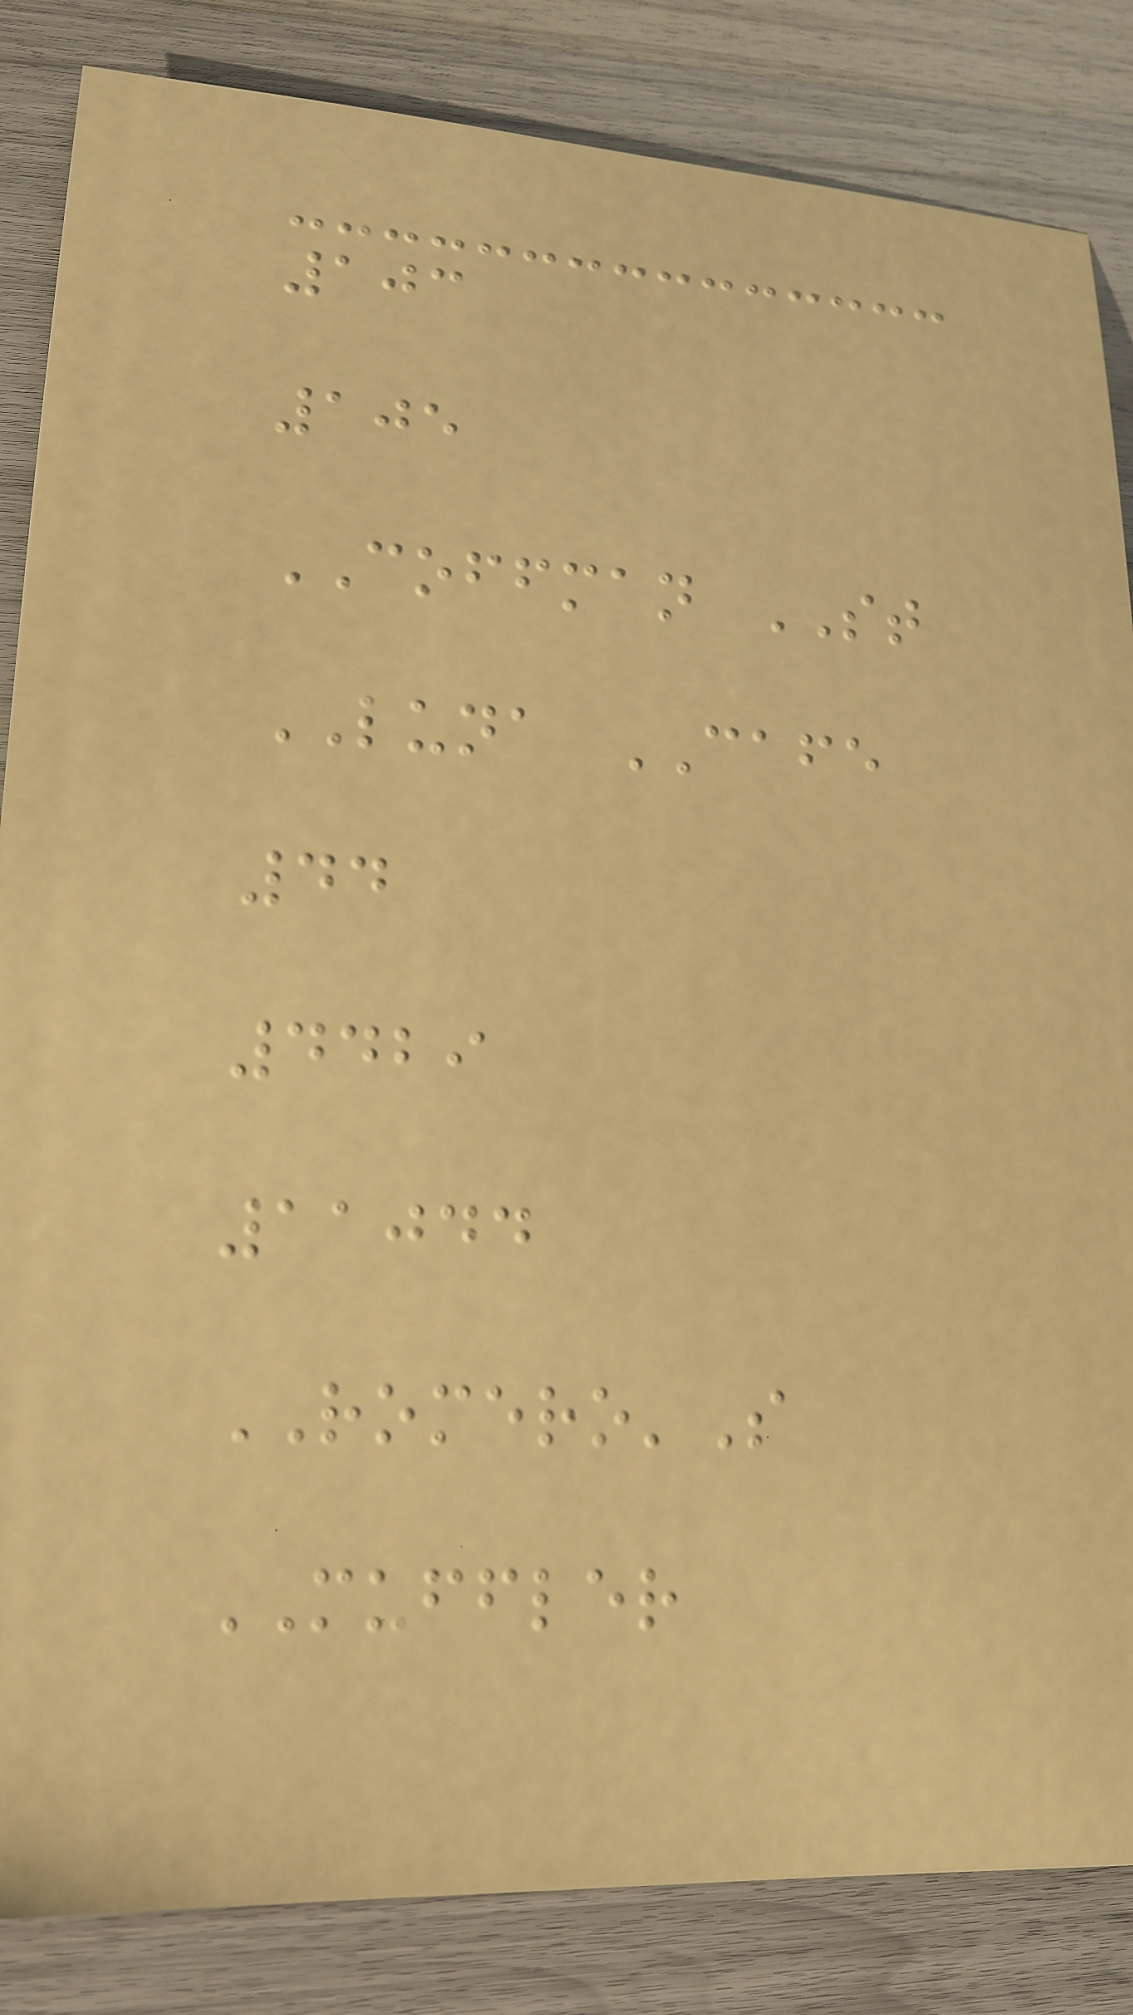103
105
COFFMAN ST
LUNA CAFE
44
4429
11044
ROMERO'S
MUFFLER
